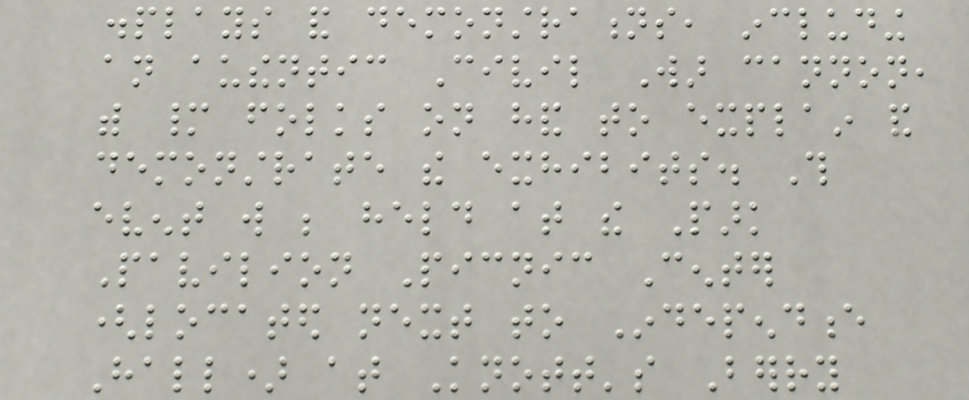displays and demonstrations, including
an authentic Civil War cannon,
with many folks on hand to explain and
demonstrate the exhibits. This
event will be held at the Park
Pavilion Picnic Center
(located next to Independence
Hall) at Knott's Berry
